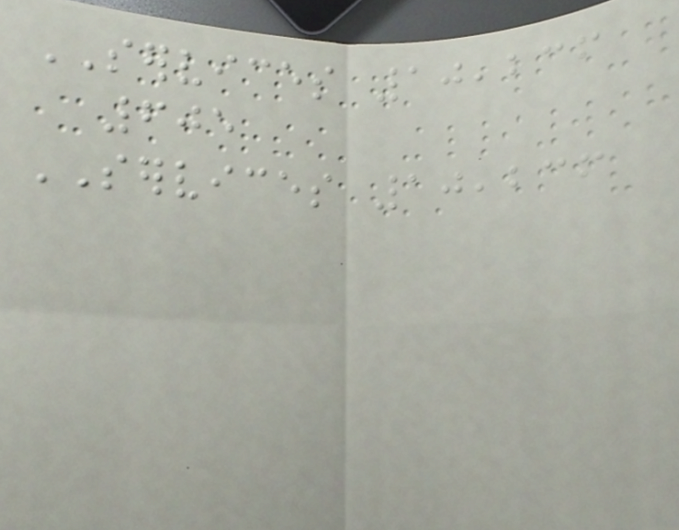SERVICES 10,236
605
SERVICES 10,236
